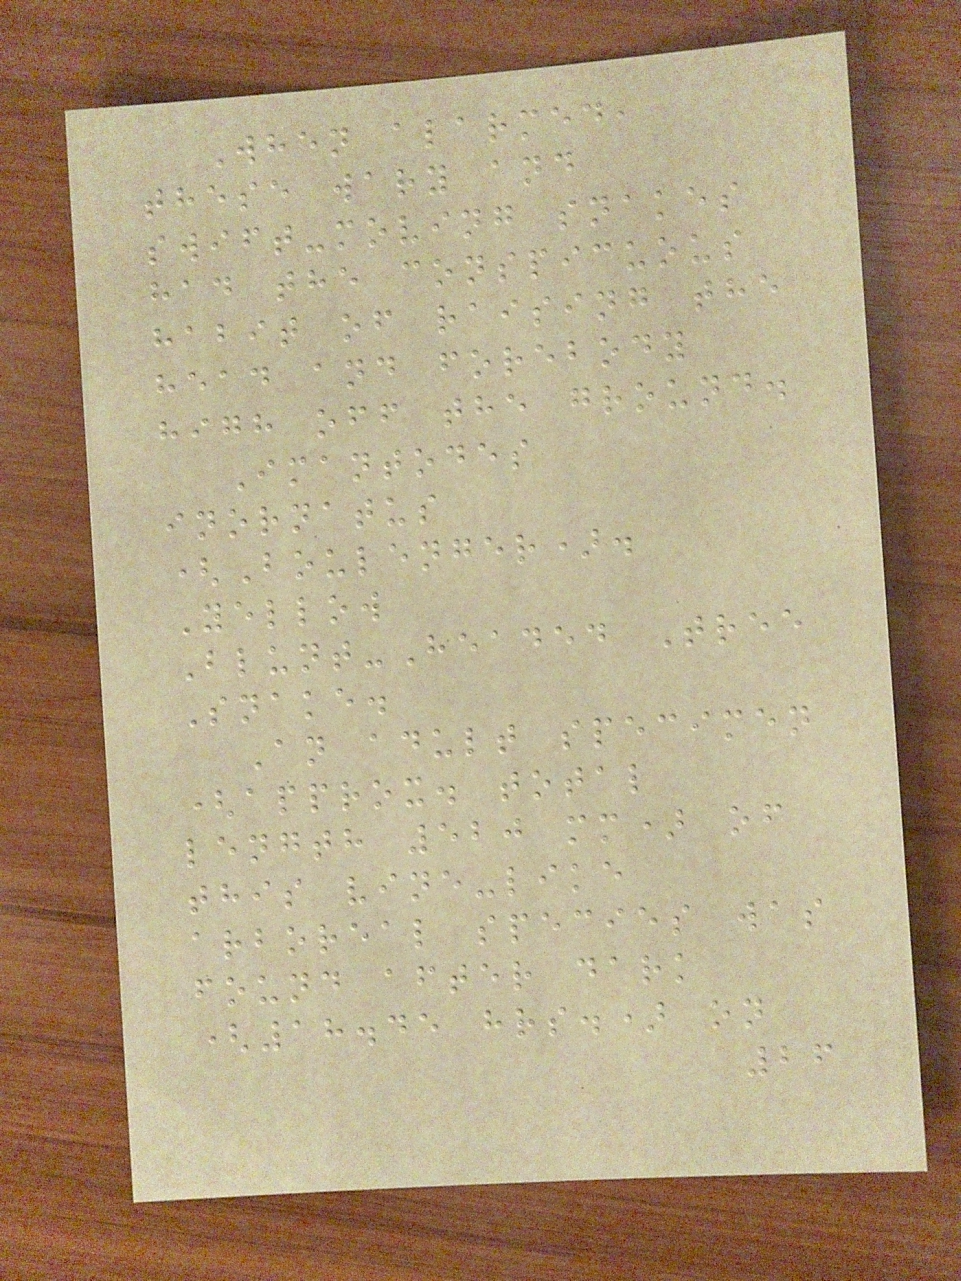When alarmed,
these wary and
swift-moving snakes
had the conspicuous
habit of raising the
head and forebody
high off the ground.
Imantodes
inornatus
(Boulenger).
Yellow
Blunt-Headed Tree
Snake.
An adult specimen
(approx. total
length 520 mm) of
this vine-like
arboreal species was
found after dark
(18.45 hrs.) on
26
